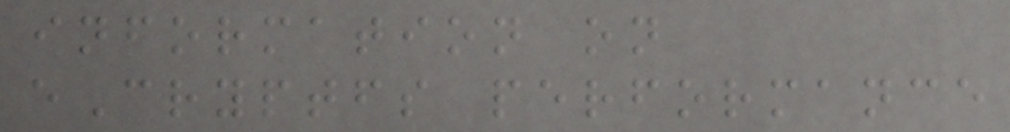information on
eCryptfs performance
